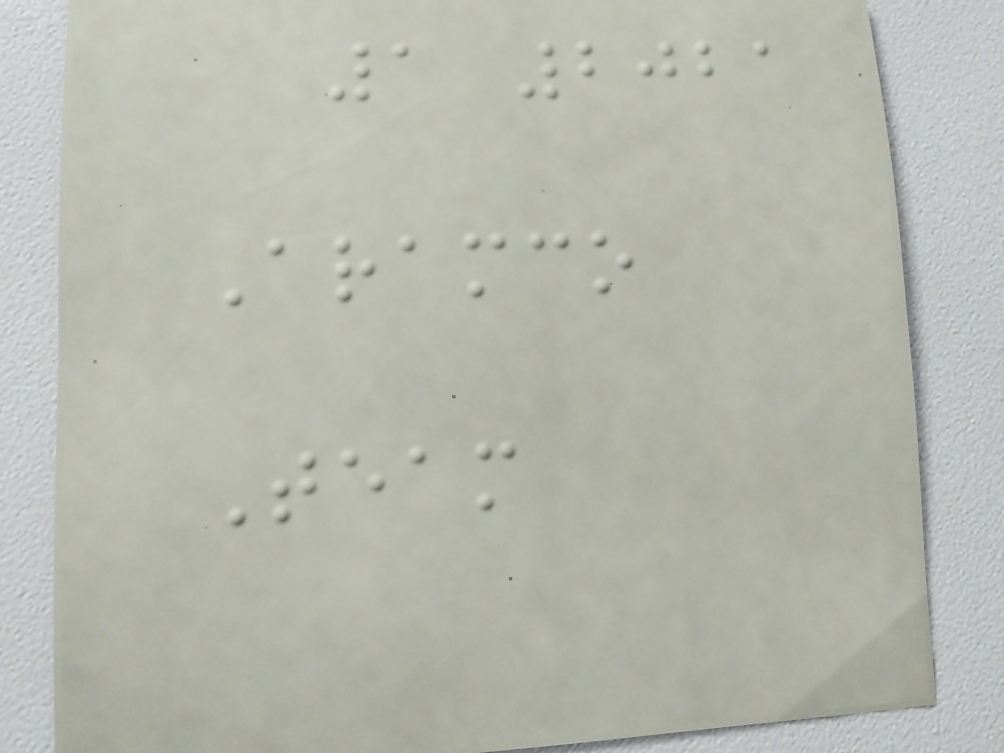1 2021
Aramco
Team
